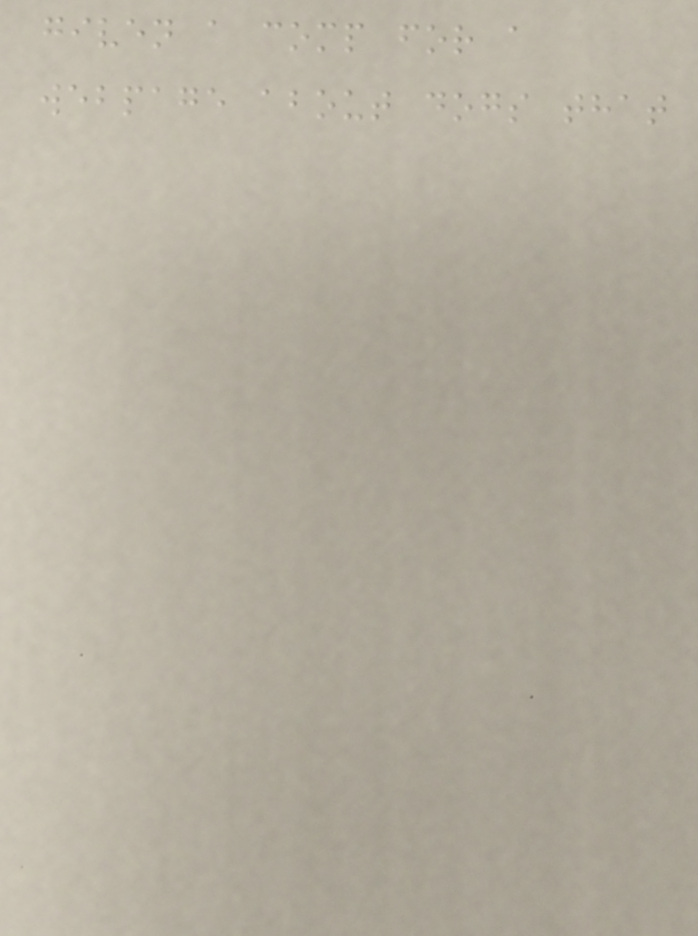given a comp for a
webpage about dogs that
